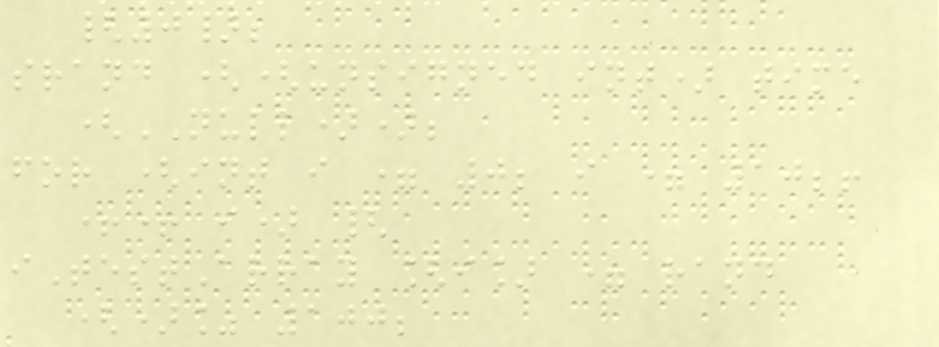{0};
srand ((unsigned int) time
(NULL));
for (int i = 0; i = 10;!
++ i) {
iTestArray [i] = rand
()% 100;
